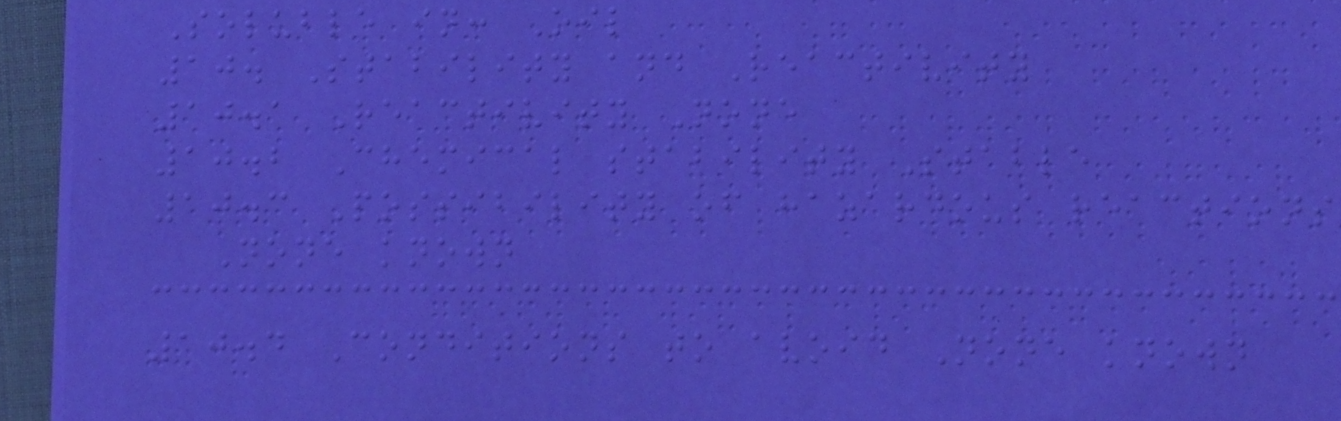Soluble in: Oil
10. Stability and Reactivity
10.1 Reactivity None
10.2 Chemical stability Stable
10.3 Possibility of hazardous reactions
None known
10.4 Conditions to avoid None known
